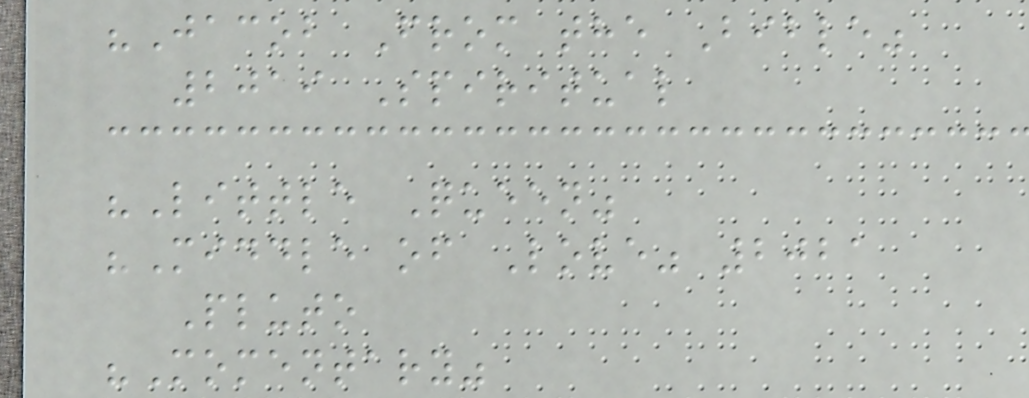"Jacob From the Bible"
2019 Spiritual
"Little Queen"
"Middle of Love" 2021
Pluto
"Momentary"
